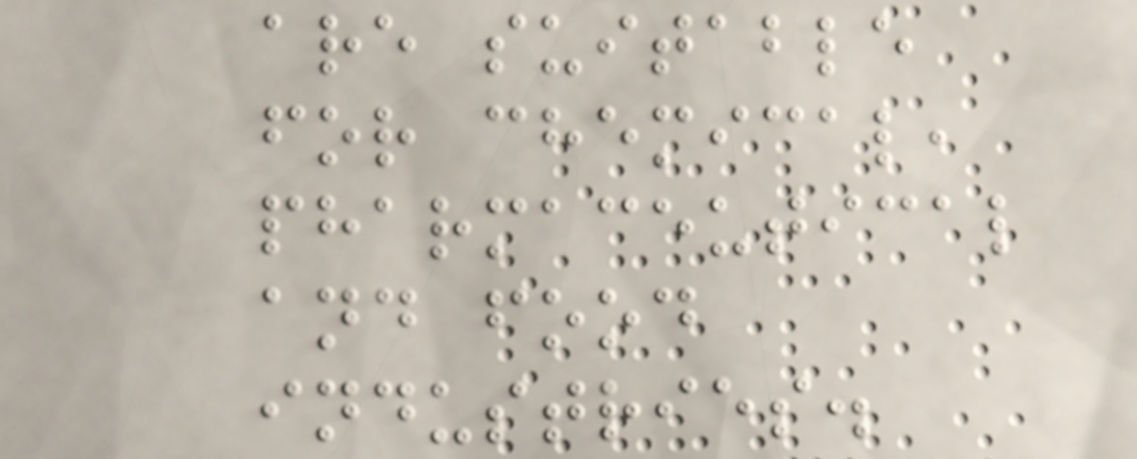are suitable
for chemical,
pharmaceutical
and food
industries.
